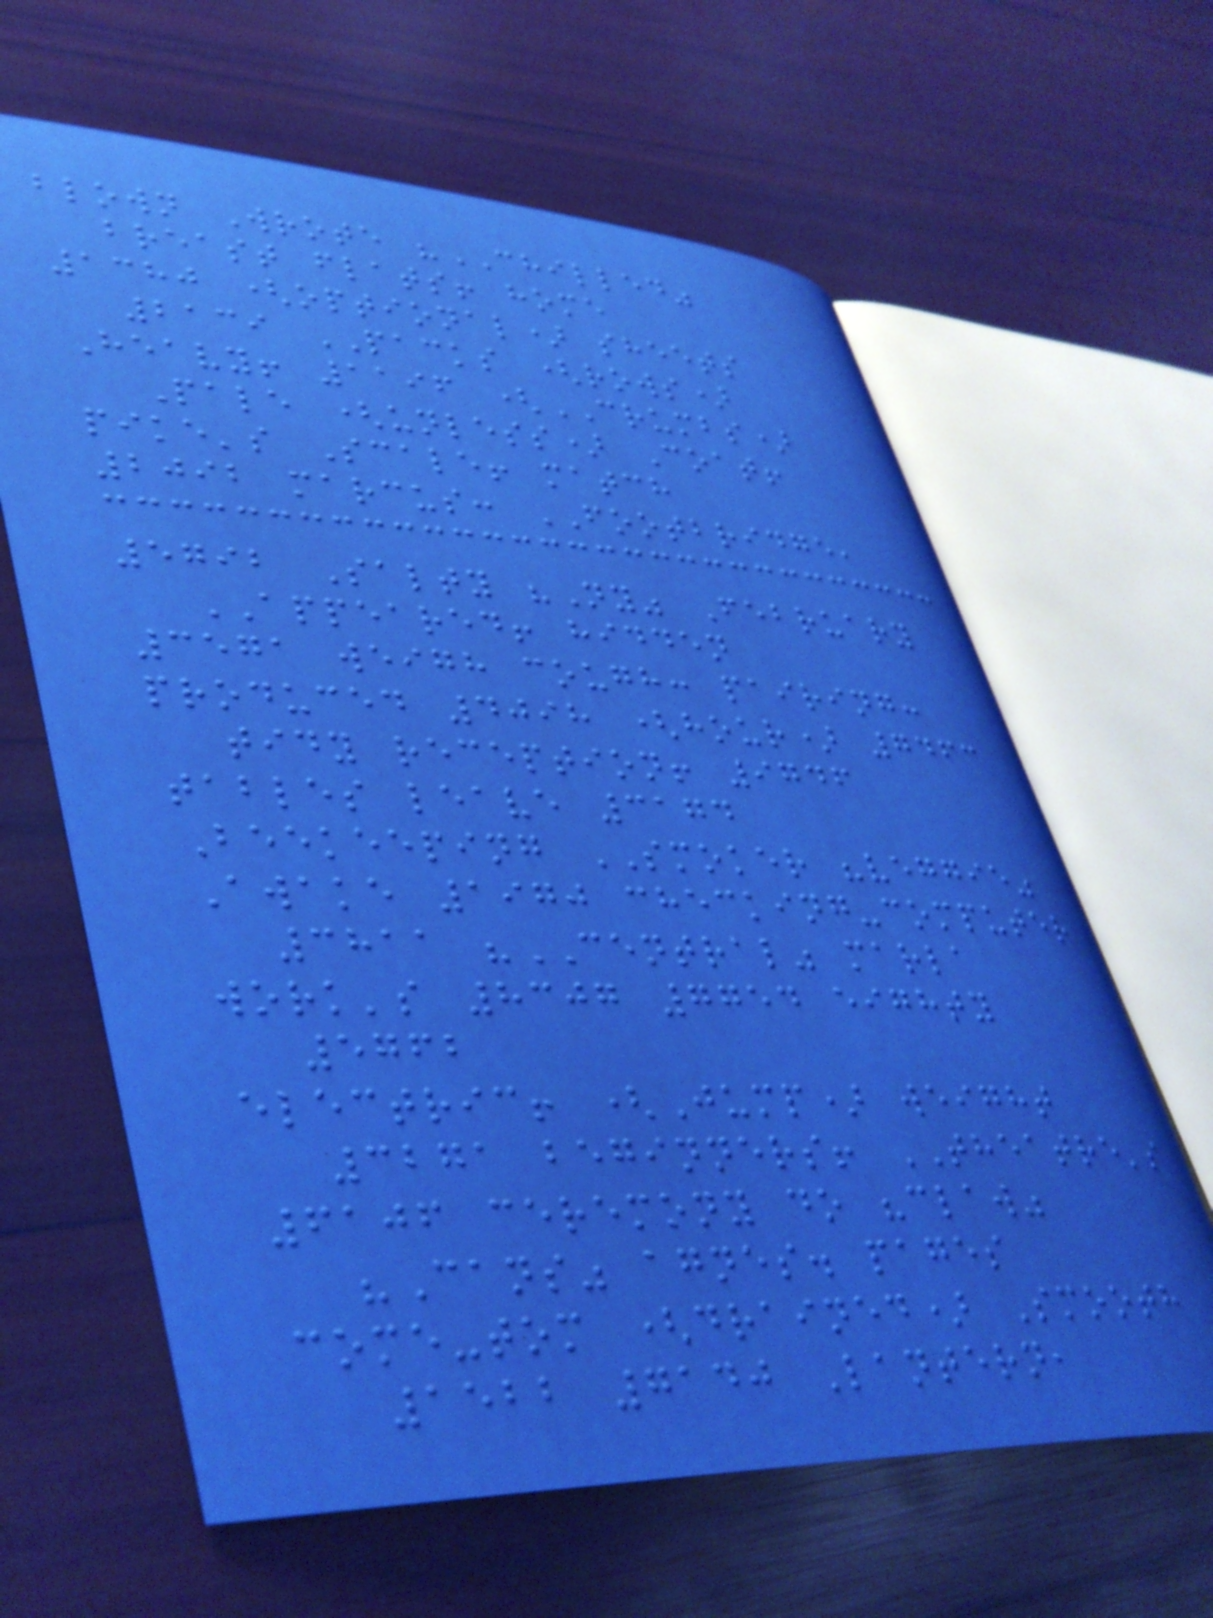blown Wrote "CHILLED"
breast flats! home
1380 (optional) sheets
2139 PACKS (rows)
Heavy! 1196 (CRUMBS)
Pale (unless) Coat!
pike's Scale! match
2092 marcus: FOOTBRIDGE,
5792 Salty "Ny" February
APPEARED! hidden
3571 weigh cough: pairing:
produced 4098 (hour) 7463
tidy reception! 9746
tables leave 3174
Beekeeping SMOKER "veggie"
Awake 1970 checking-computer
3811 "CENTRAL" marla
work's 8307 7754 eighty
5762
electric! (Jump) weight
3271 beginners! THEATRE's
6106 ceremony do "claw"
"Cans" agnes. pages
come-tom (drained) Smooth
1522 7140 Lantern,
